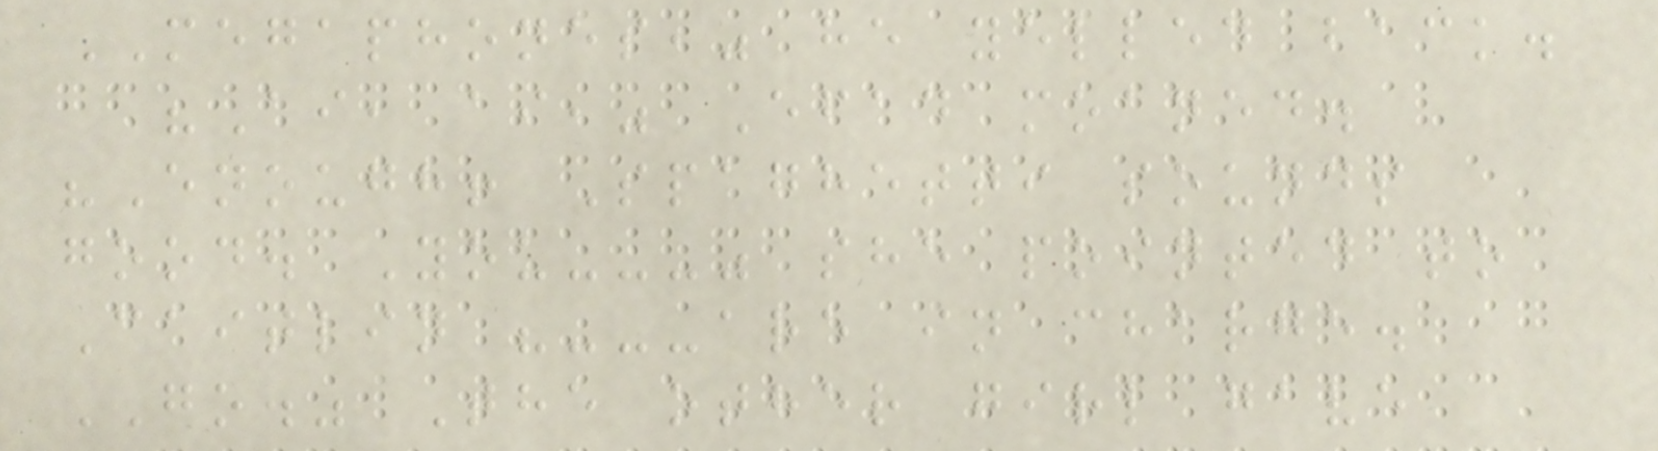MEGAPHONES," he yelled back.
"Ai, ai," Efad moaned.
"Enough! Spaghetti sounds
good. You---" she pointed to
Caitlin "---are in charge.
GO." The other girl gave
